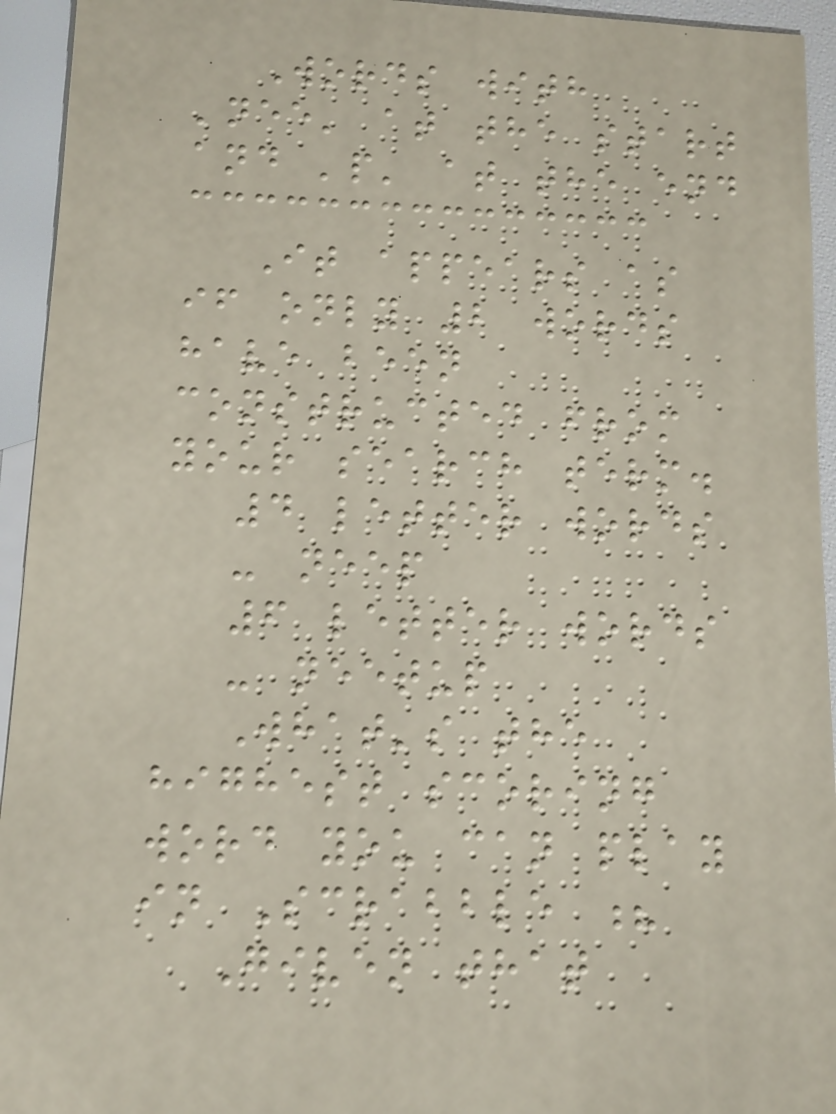Words with
'nee' at the start
and 'p' at the end
It appears as
if only 2 words
have been
constructed from
your search term.
4 letter words
- neep
6 letter words
- neetup
What's the
highest scoring
word you can play
in Scrabble ?
Given that
